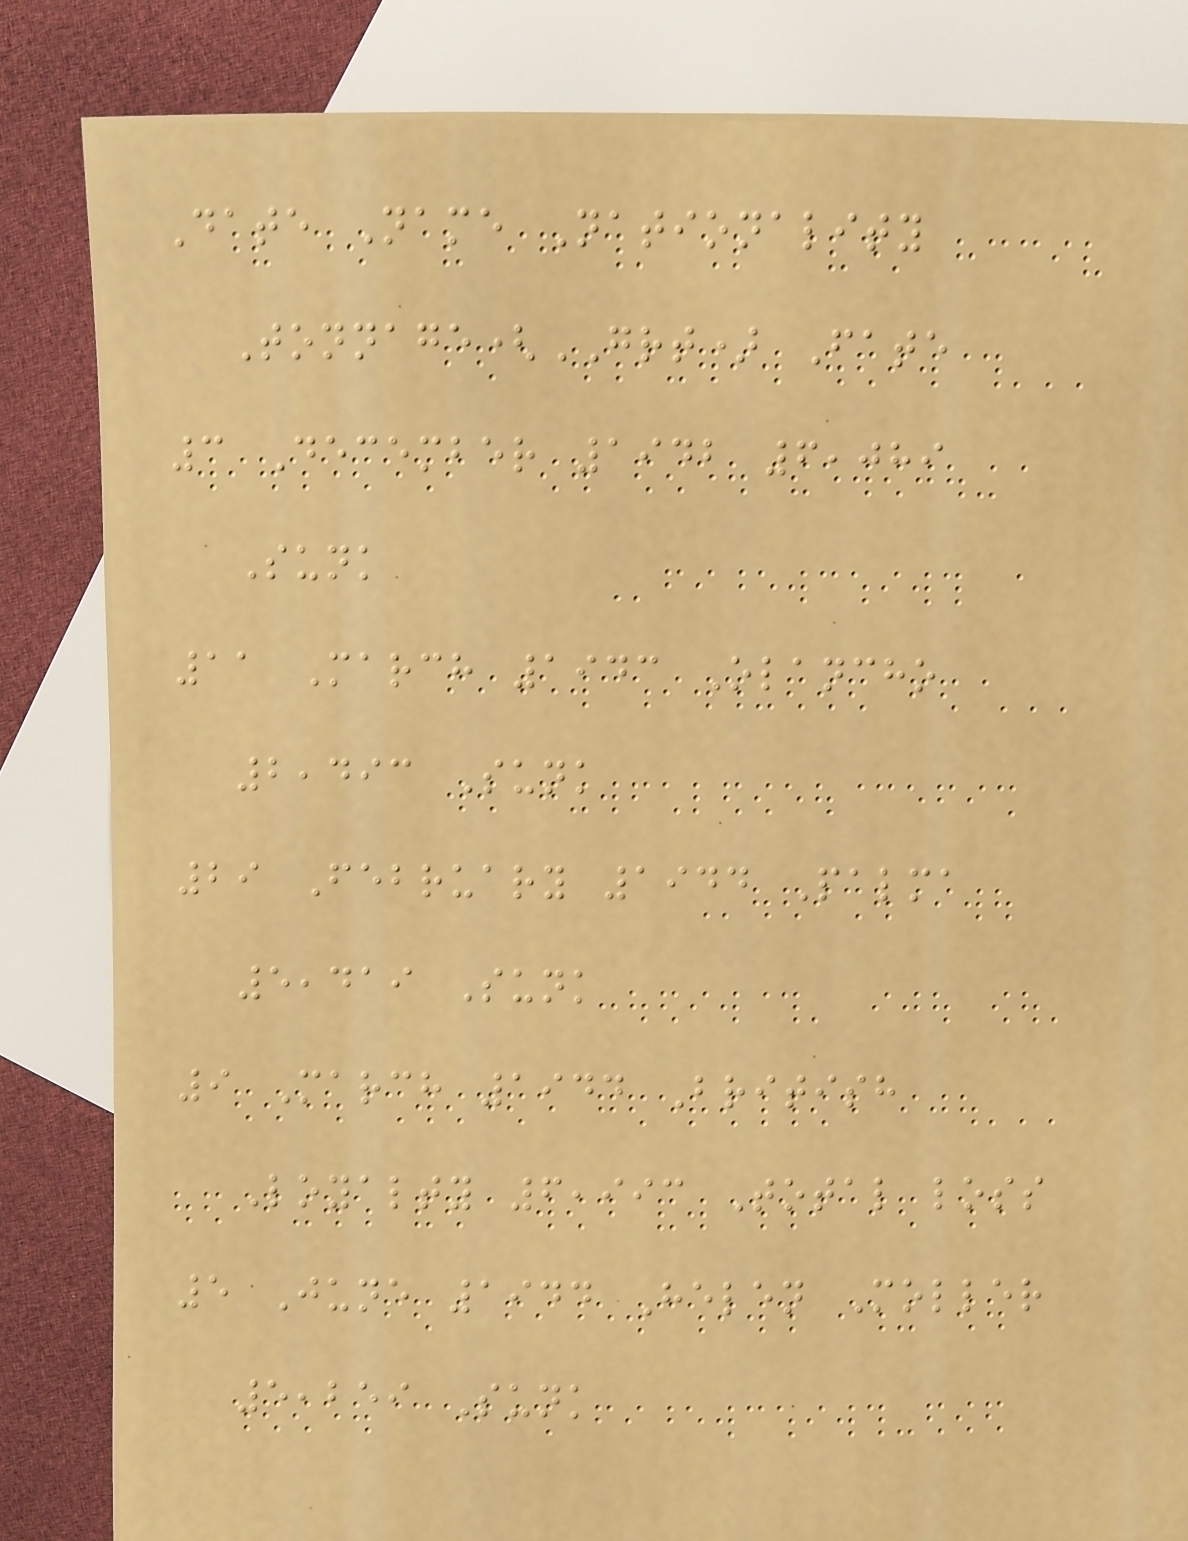Date Name Nationality
Tonnage(GRT) Fate
3 December 1942 6,089
Sunk
11 March 1943 Olancho
2,493 Sunk
29 February 1944 Palma
5,419 Sunk
9 March 1944 British
Loyalty 6,993 Total loss
5 June 1944 Helen Moller
5,259 Sunk
